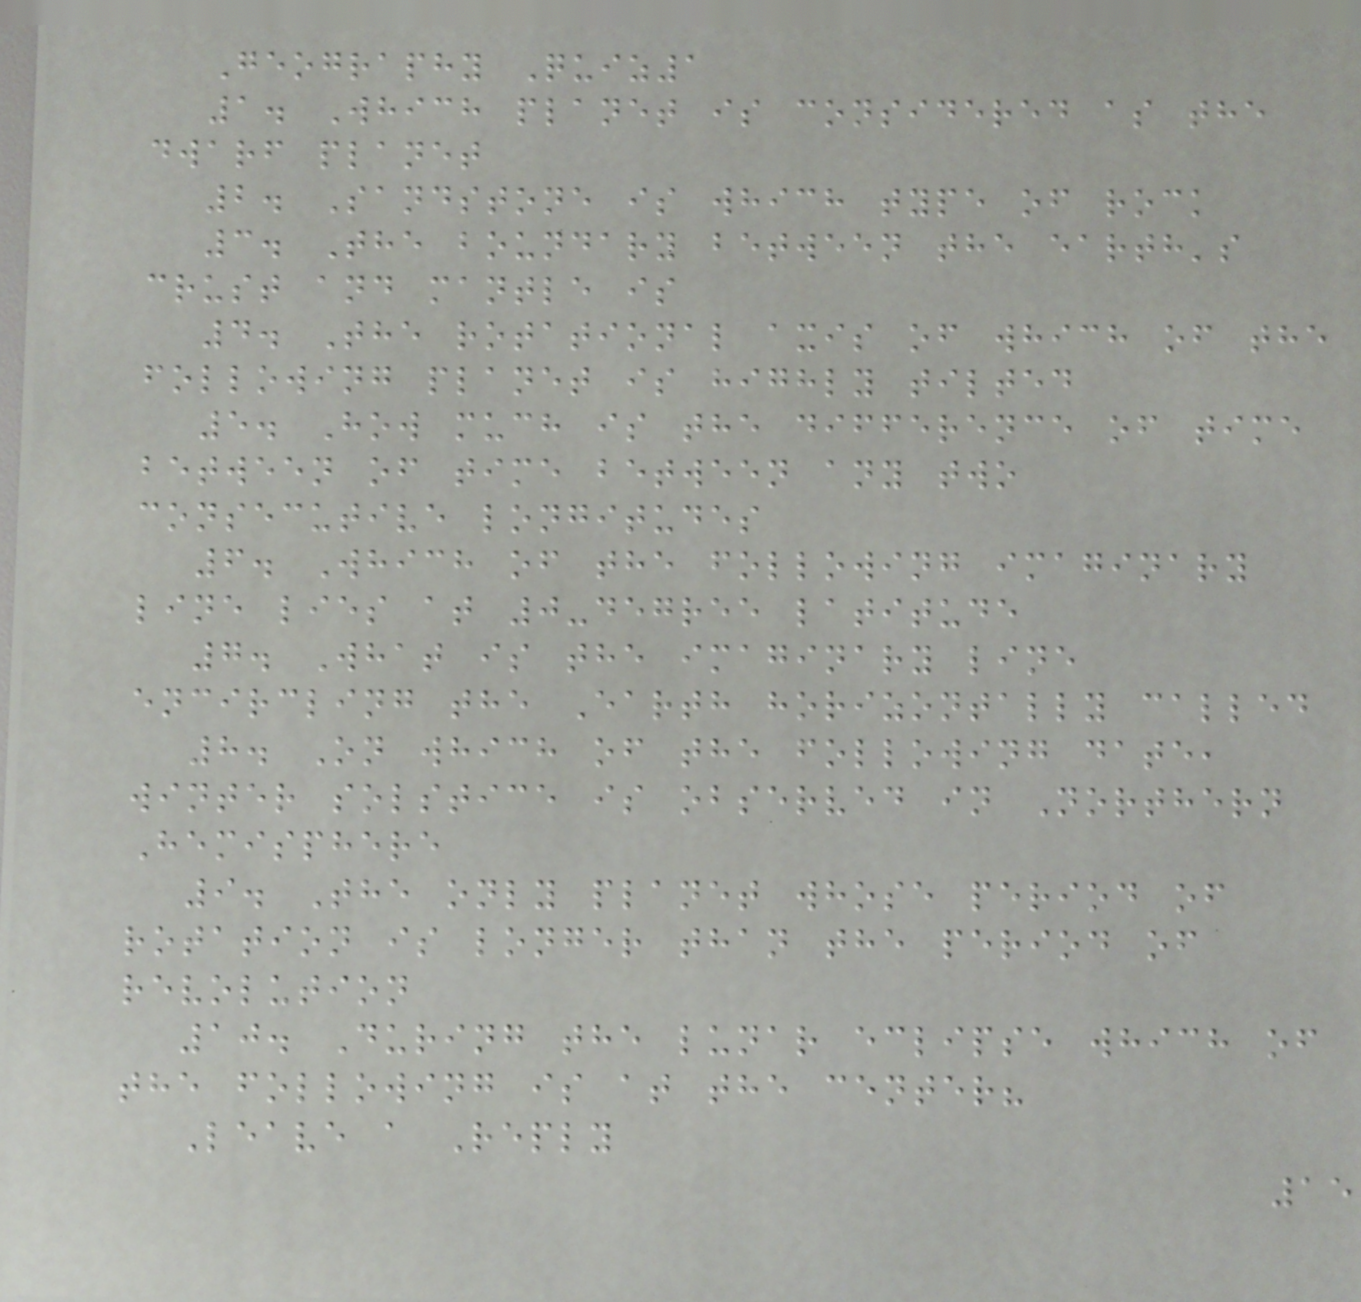Geography Quiz1
1. Which planet is considered as the
dwarf planet
2. Sandstone is which type of rock
3. The boundary between the earth's
crust and mantle is
4. The rotational axis of which of the
following planet is highly tilted
5. How much is the difference of time
between of time between any two
consecutive longitudes
6. Which of the following imaginary
line lies at 0-degree latitude
7. What is the imaginary line
encircling the Earth horizontally called
8. On which of the following date,
winter solstice is observed in Northern
Hemisphere
9. The only planet whose period of
rotation is longer than the period of
revolution
10. During the lunar eclipse which of
the following is at the center?
Leave a Reply
15
